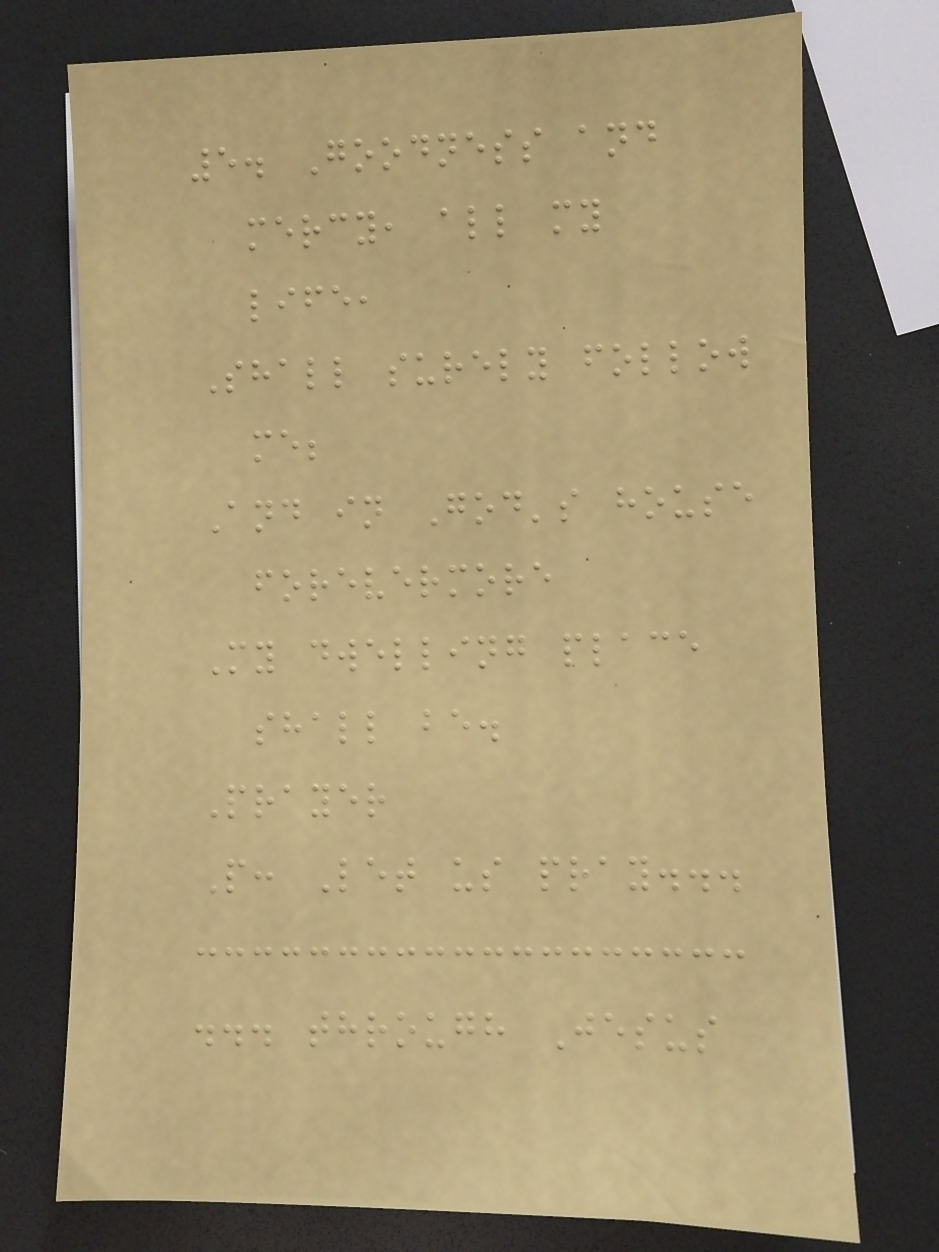5. Goodness and
mercy, all my
life,
Shall surely follow
me;
And in God's house
forevermore
My dwelling place
shall be.
Prayer
P: Let us pray...
... through Jesus
